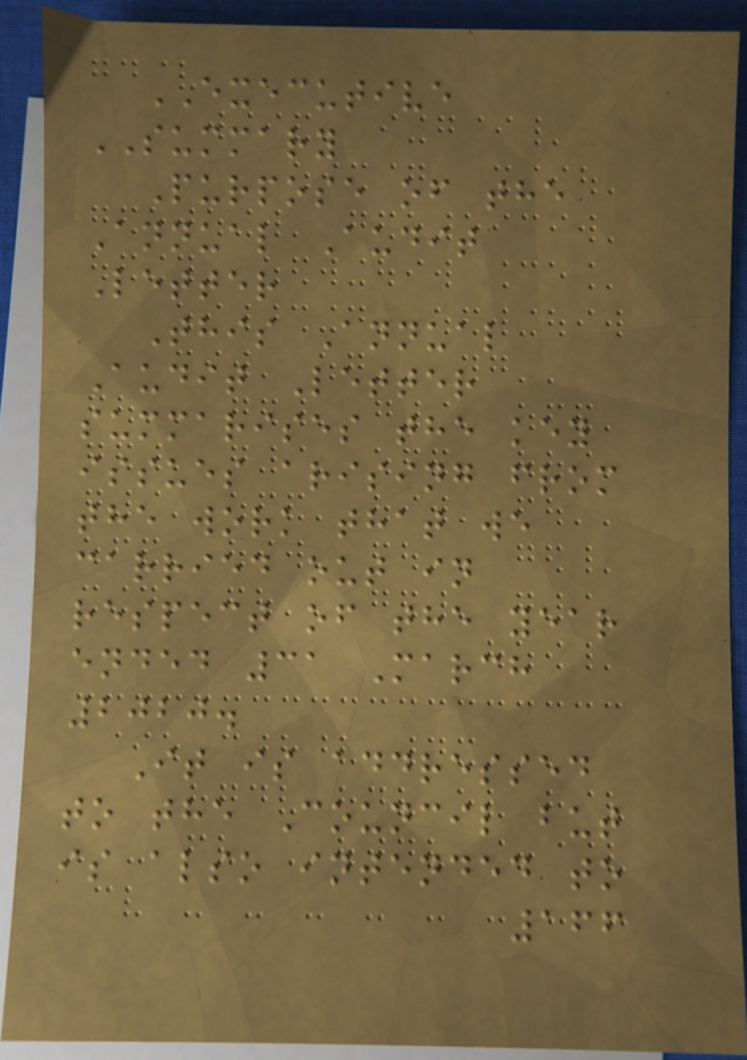EXECUTIVE
SUMMARY
Purpose of the
Annual Audit
Letter
This Annual
Audit Letter
summarises the key
issues arising from
the work that we
carried out in
respect of the year
ended 31 March
2020.
It is addressed
to the Council but
is also intended to
166
